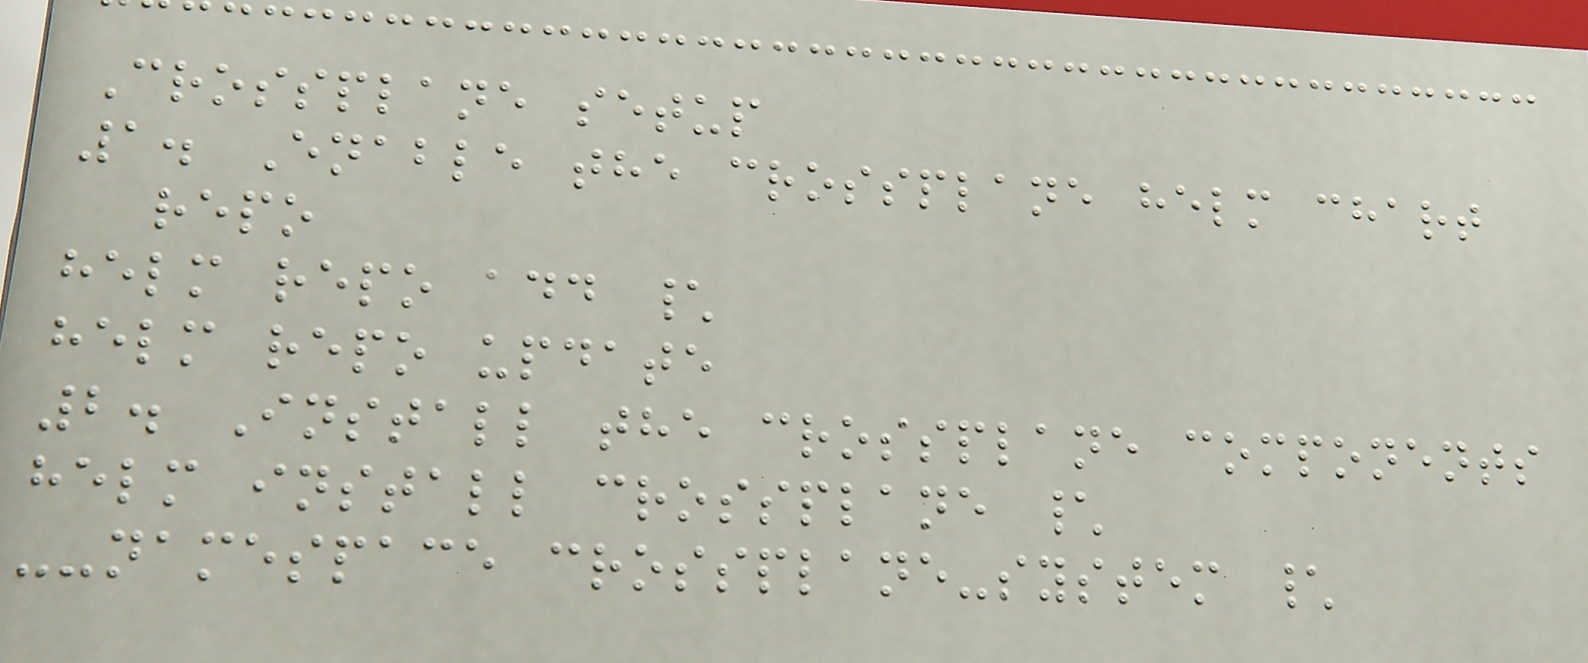Crossplane setup
1. Enable the crossplane helm chart
repo
helm repo add \
helm repo update
2. Install the crossplane components
helm install crossplane \
--namespace crossplane-system \
